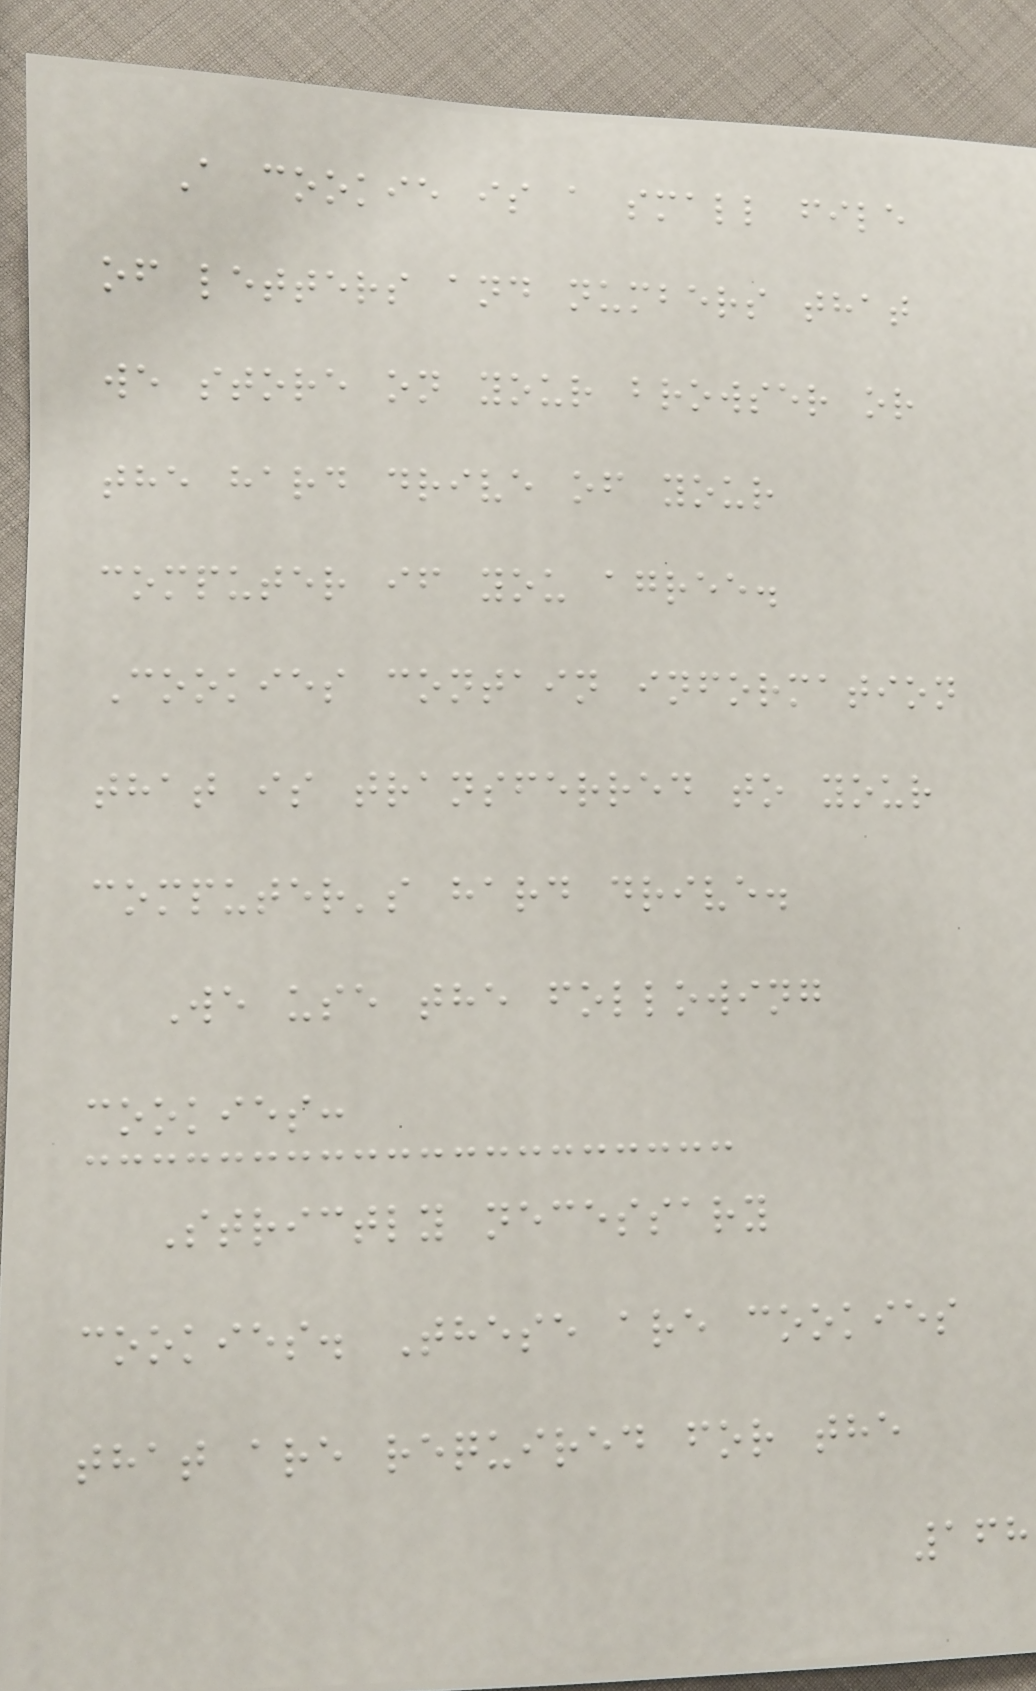A cookie is a small file
of letters and numbers that
we store on your browser or
the hard drive of your
computer if you agree.
Cookies contain information
that is transferred to your
computer's hard drive.
We use the following
cookies:
Strictly necessary
cookies. These are cookies
that are required for the
168
